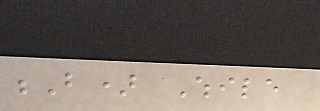B) While
